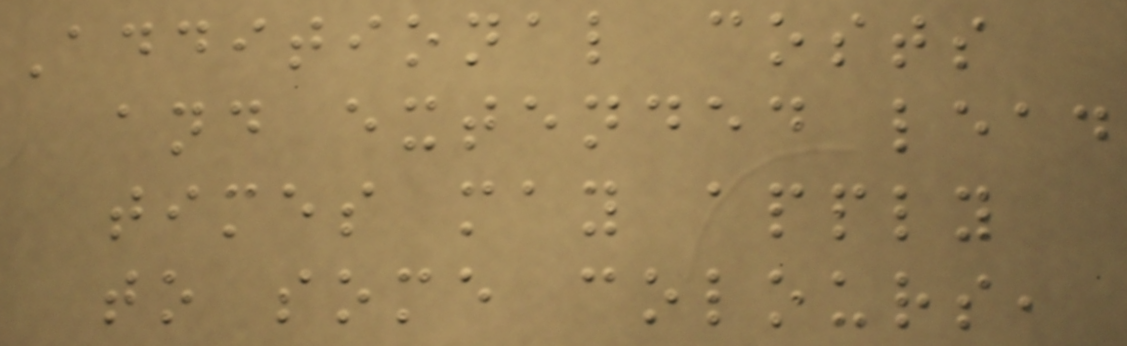Additional costs
and extended lead
times may apply
to some colours,
